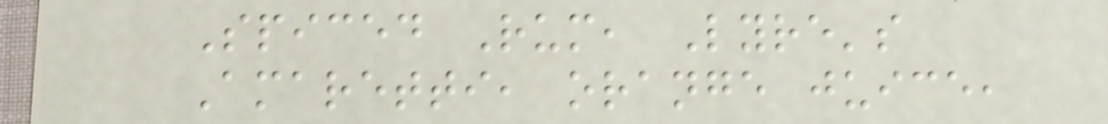Spiced Rum, Lyre's
Amaretti, orange juice,
